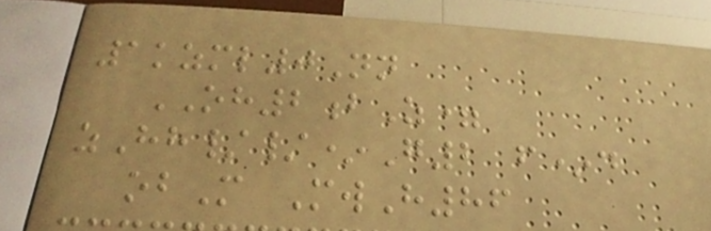1kzml0Nn
OH2bZ=
zHh//*G2 f*d
obM MwH86
